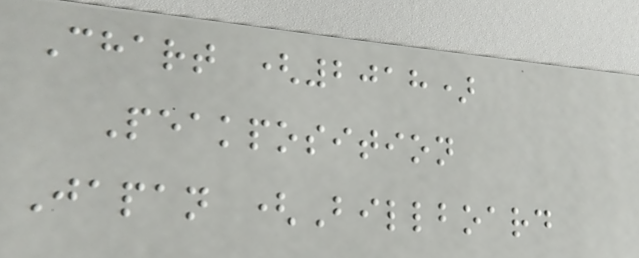Chart (2018)
Peakposition
Japan (Billboard
